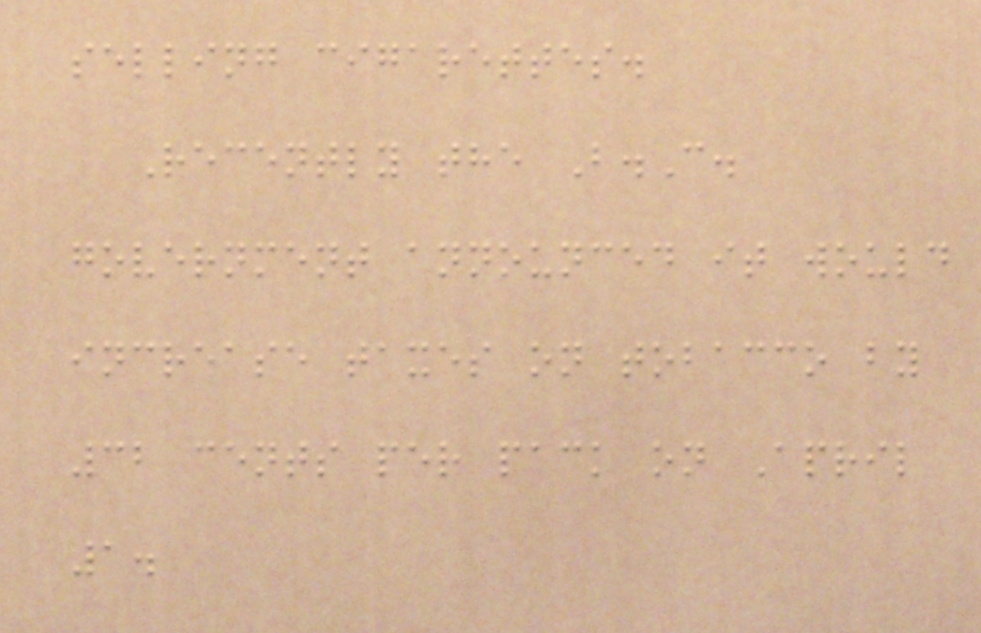selling cigarettes.
Recently the B.C.
government announced it would
increase taxes on tobacco by
32 cents per pack on April
1.
